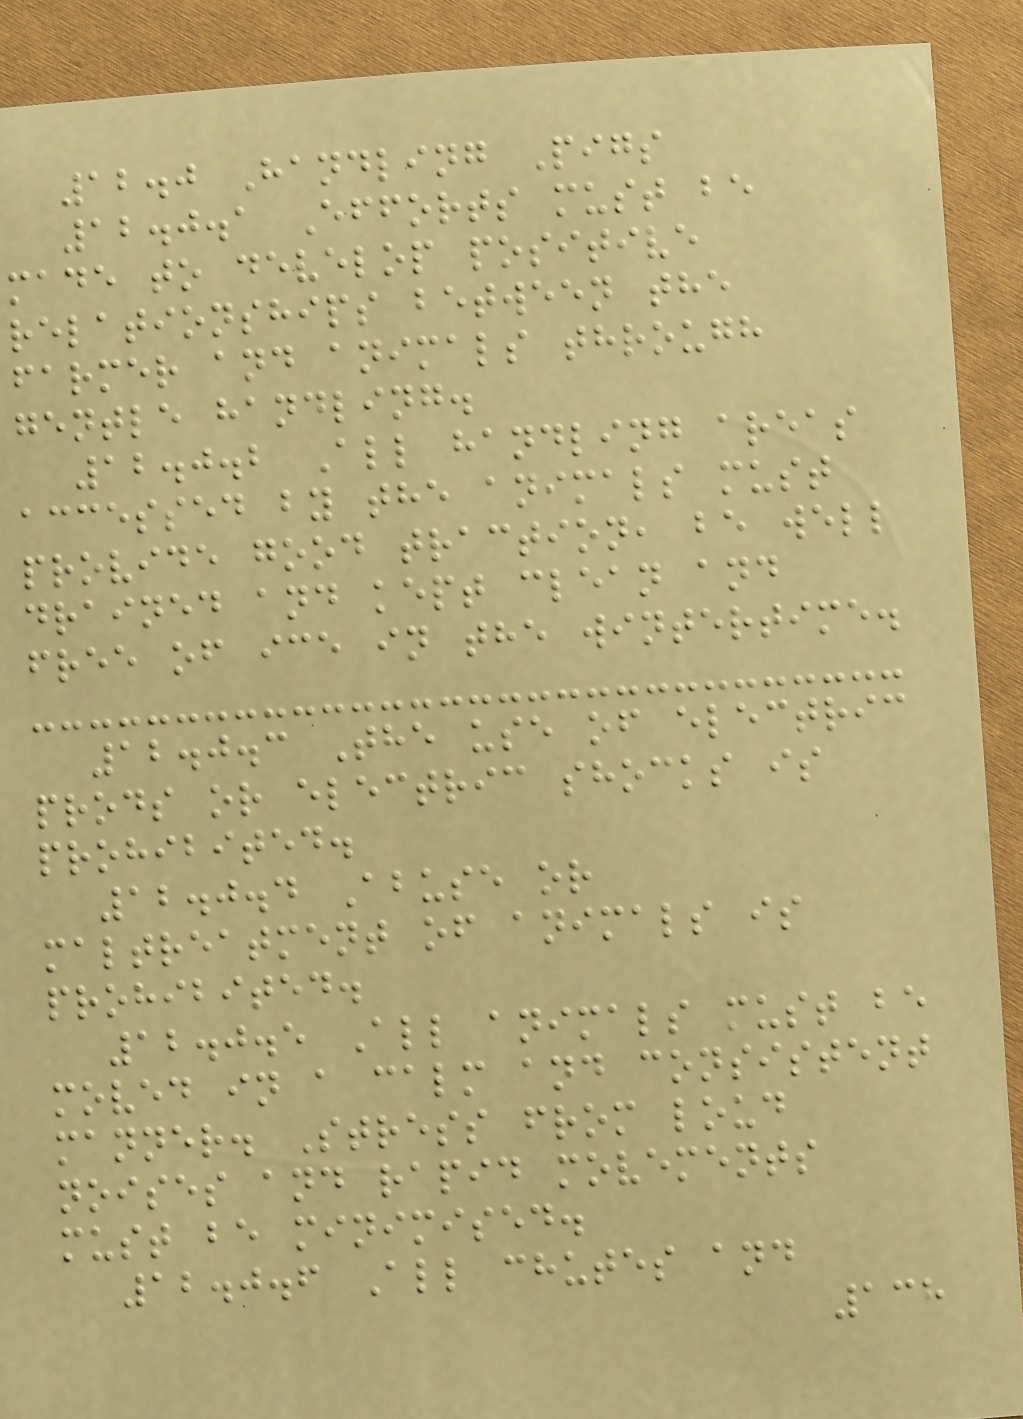12.0 Handling Pigs
12.0.1 Efforts must be
made to develop positive
relationships between the
farmer and animals through
gentle handling.
12.0.2 All handling areas
accessed by the animals must
provide good traction, be well
drained and kept clean and
free of ice in the wintertime.
12.0.3 The use of electric
prods or electric shocks is
prohibited.
12.0.4 Abuse or
maltreatment of animals is
prohibited.
12.0.5 All animals must be
moved in a calm and consistent
manner. Stress from loud
noises and rapid movements
must be minimised.
12.0.6 All chutes and
138
